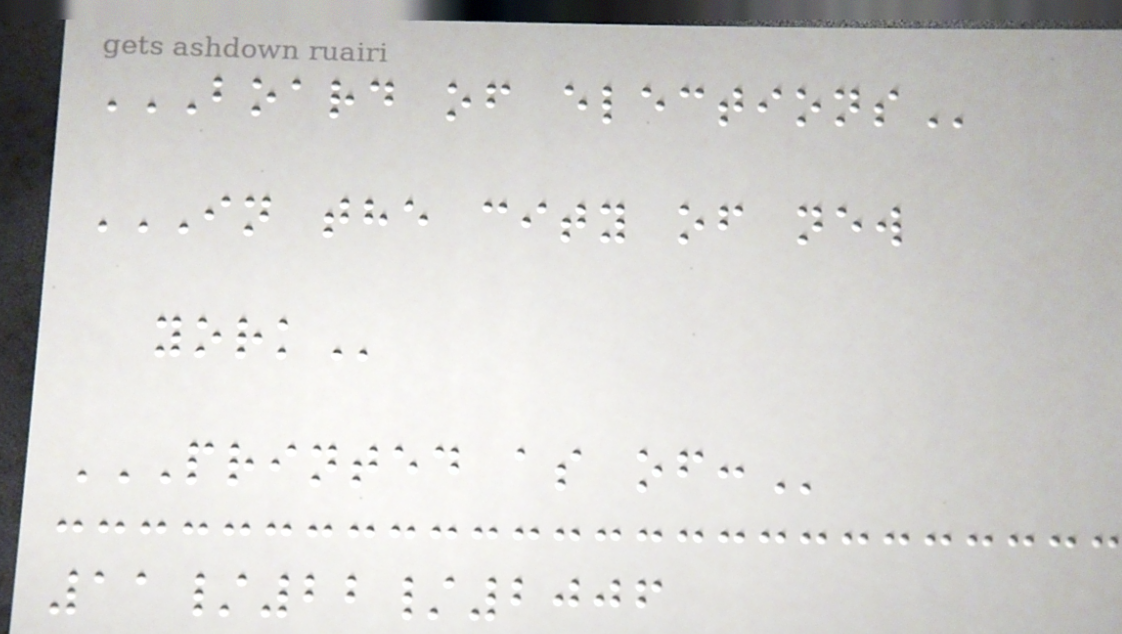BOARD OF ELECTIONS
IN THE CITY OF NEW
YORK
PRINTED AS OF:
11/22/2006
